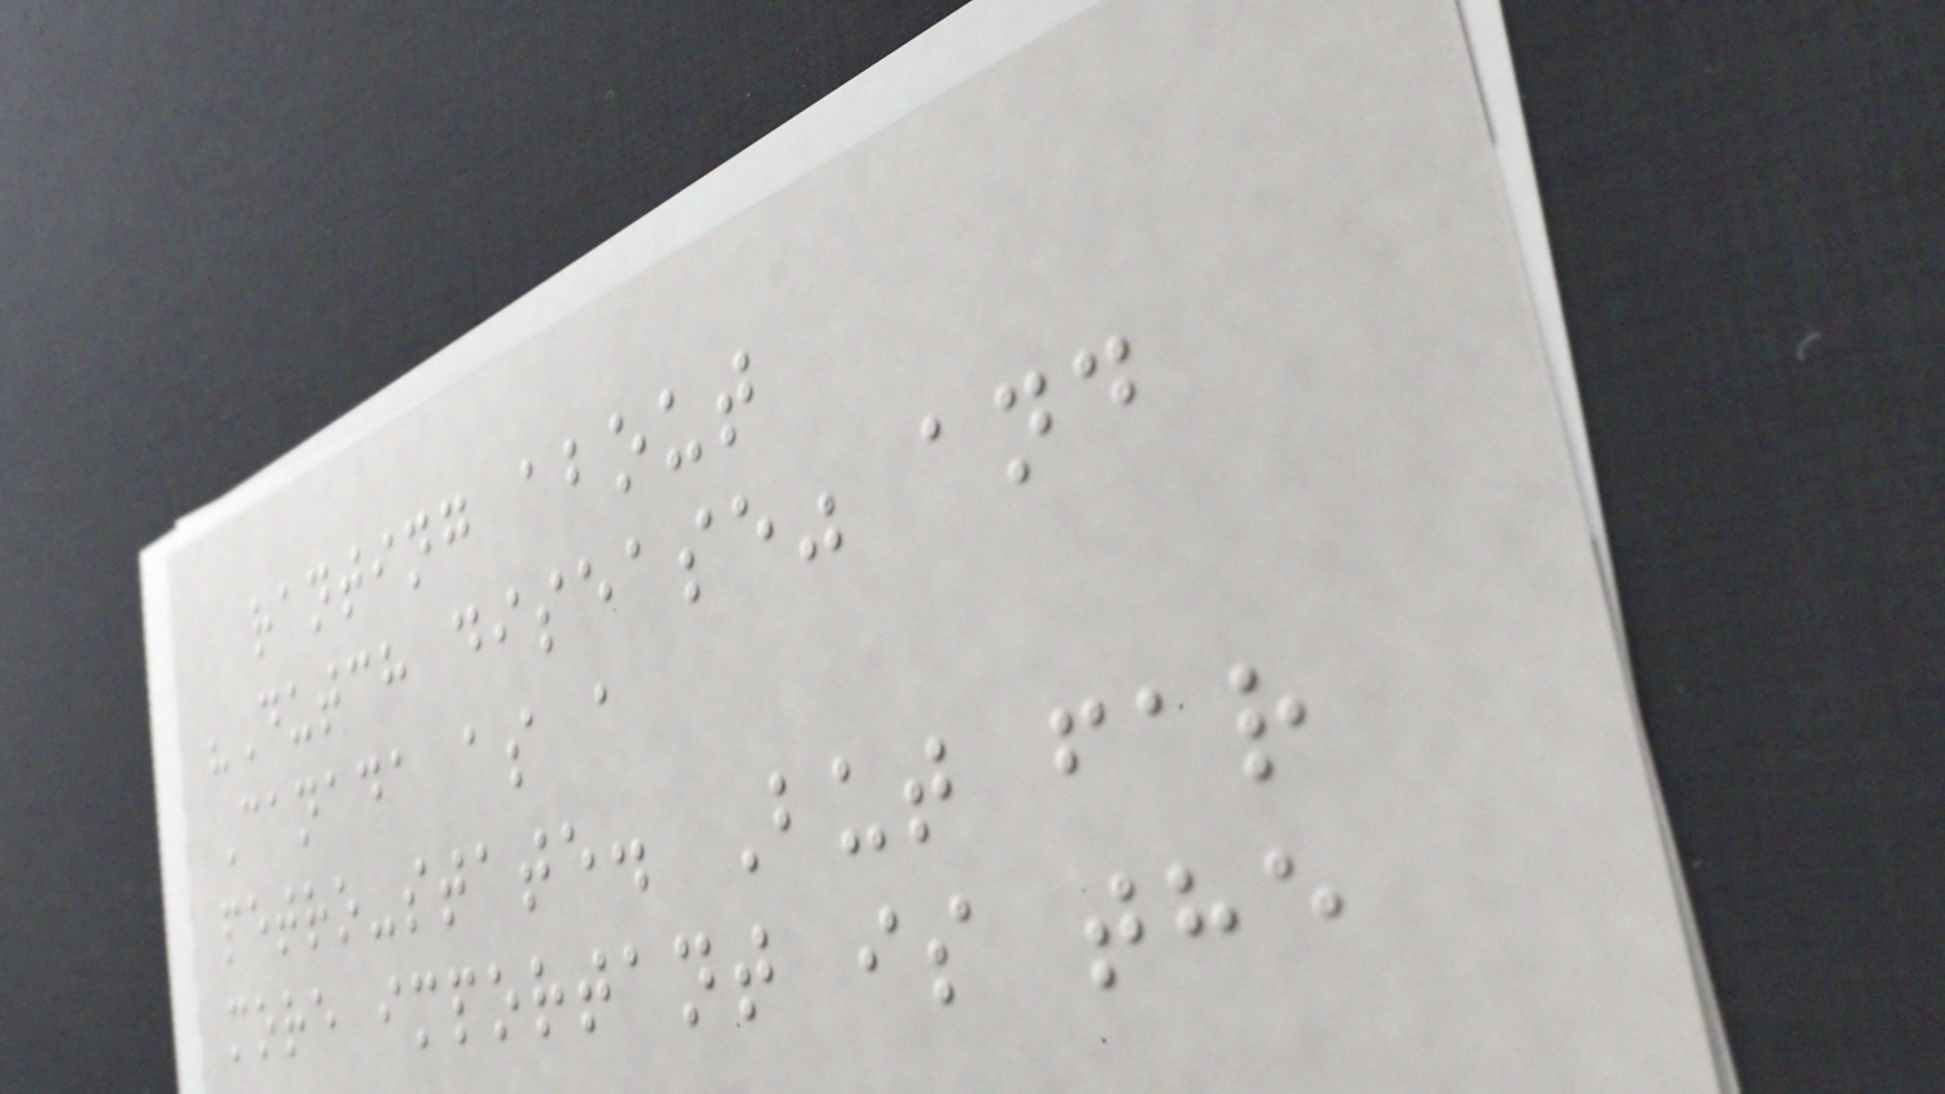ranting about
"Dutch disease" and
Canada as a
petro-state. But far
more important is the
